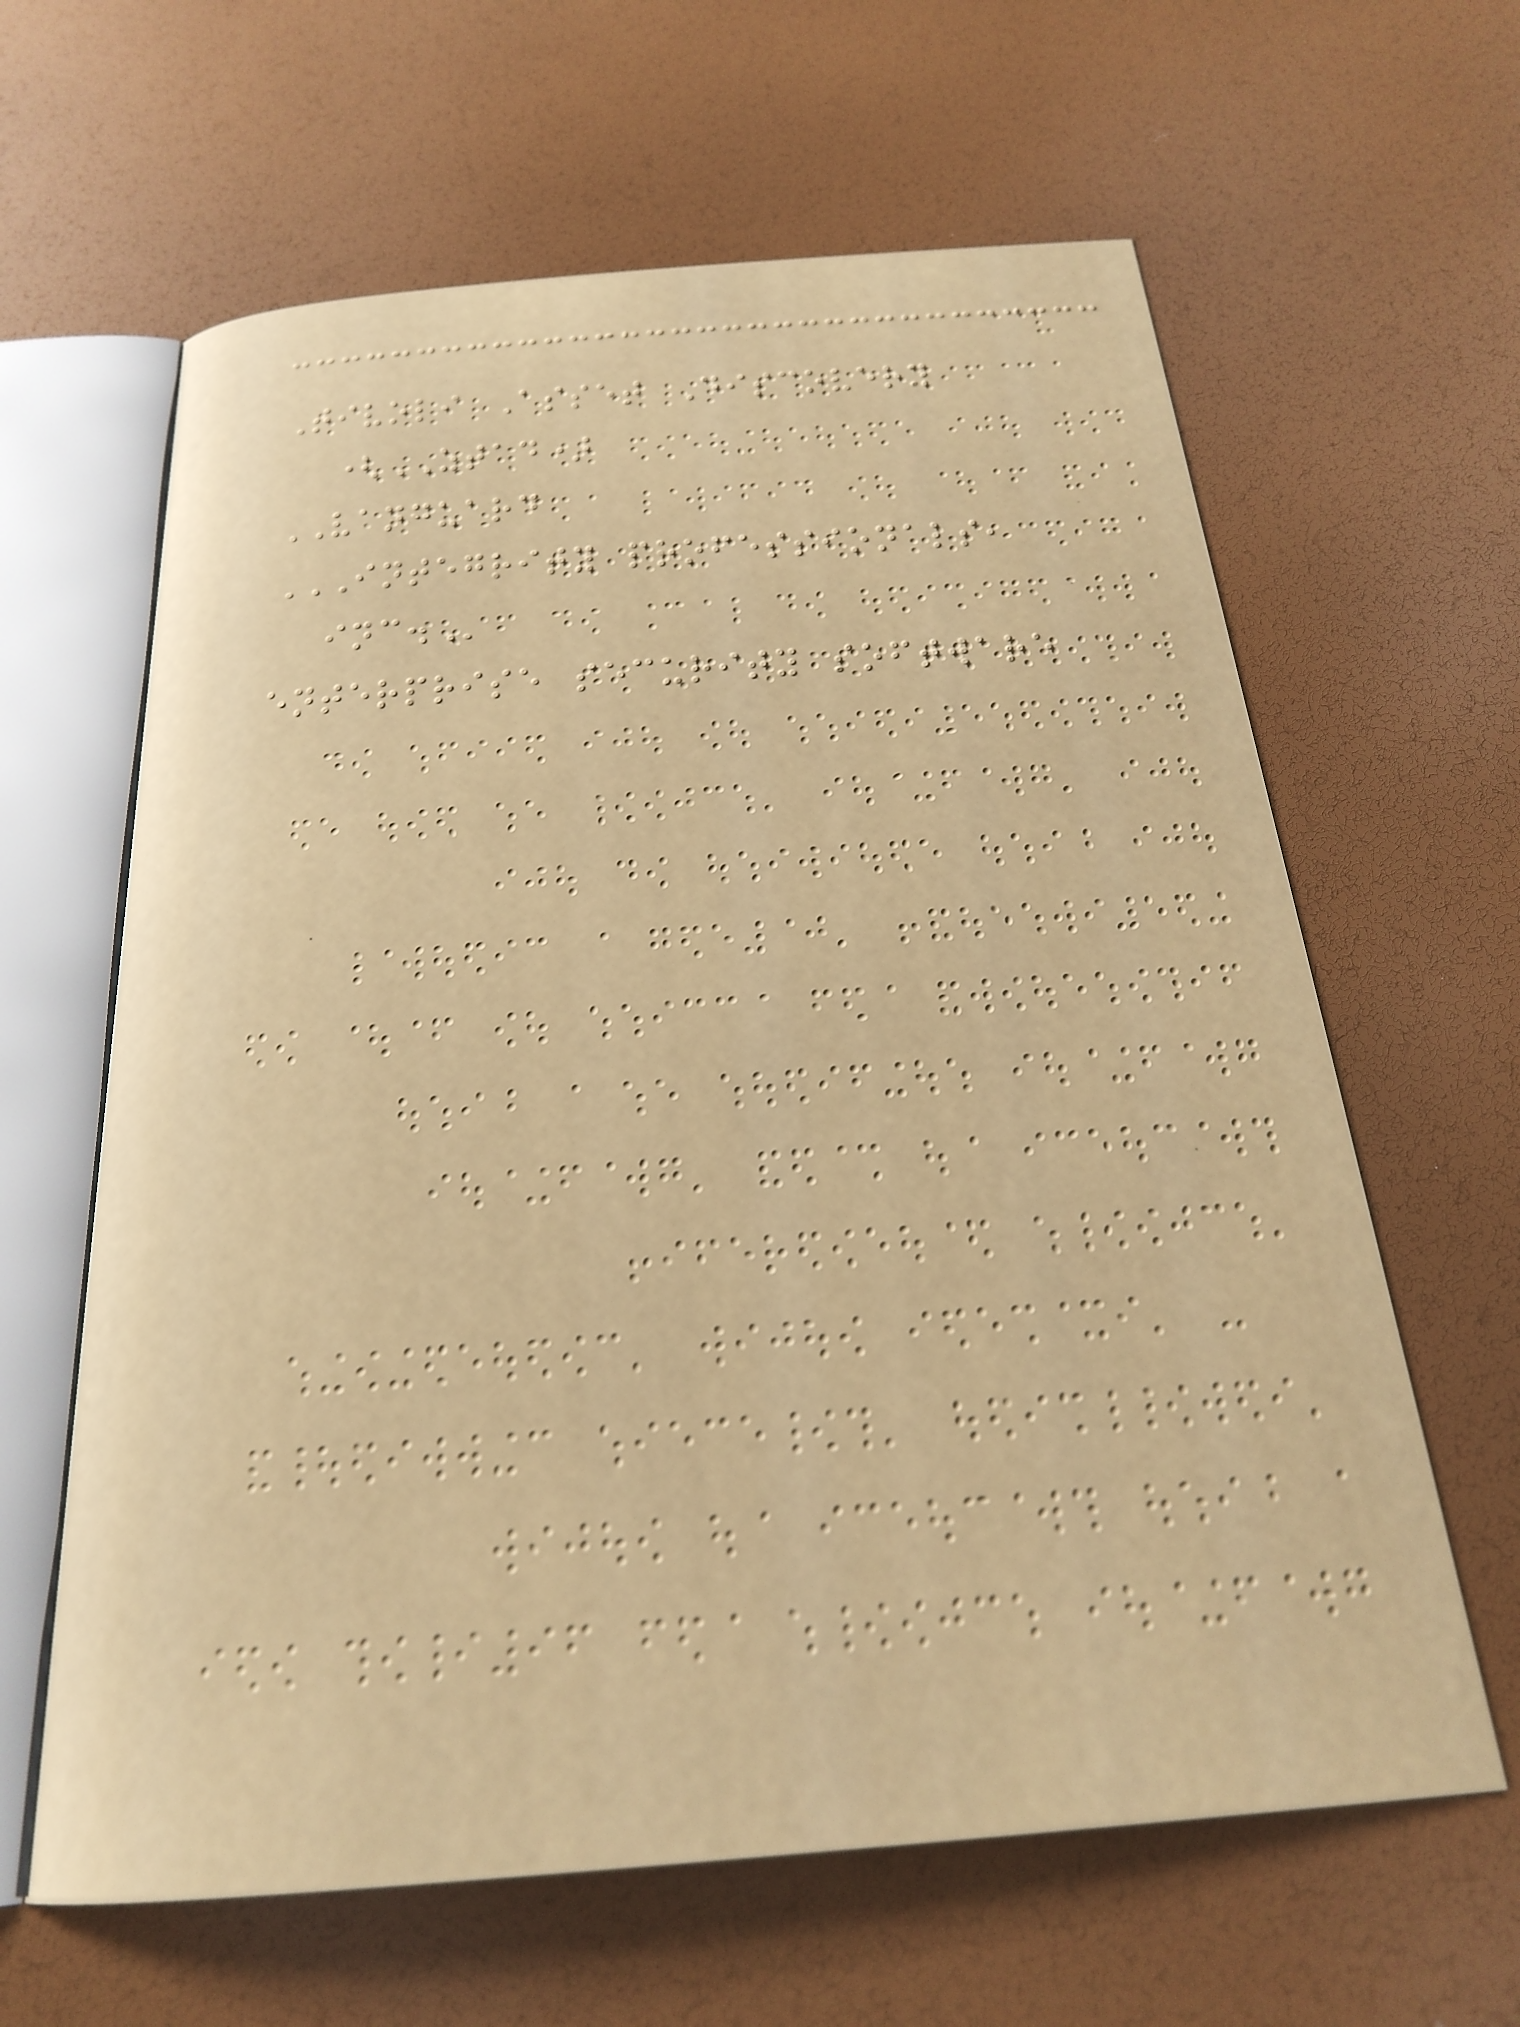Tivoli Asset Discovery
(ZTAD)
VANGUARD
INTEGRITY PROFESSIONALS,
INC.
enterprise security software
